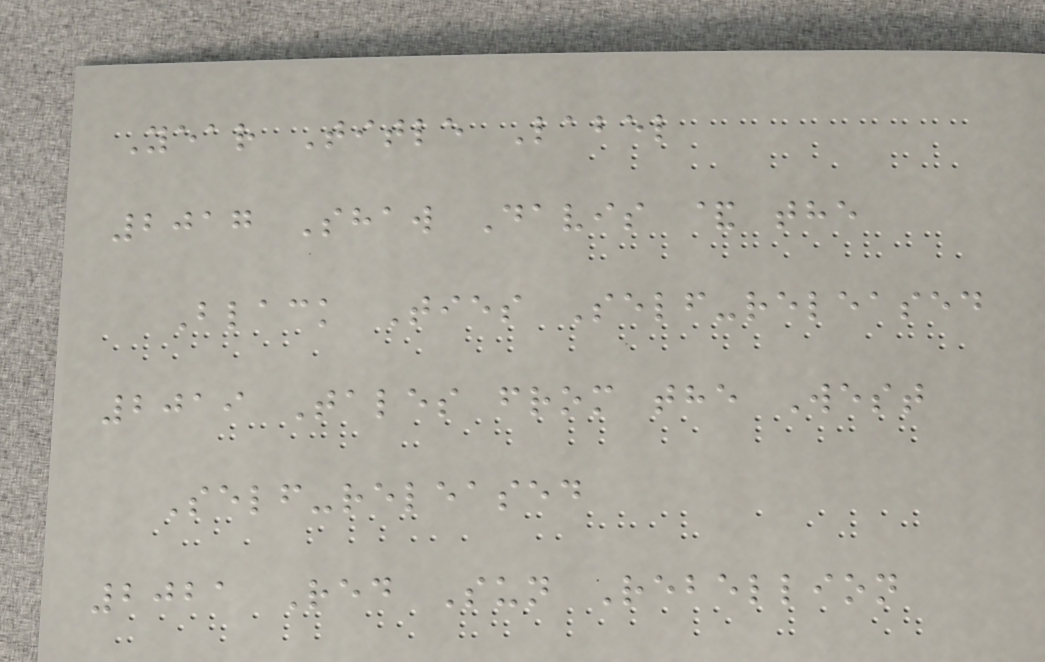Year Title Label
2017 Shaw Davis & the
Black Ties Self-released
2019 Tales from the West
Self-released
2021 Red Sun Rebellion
